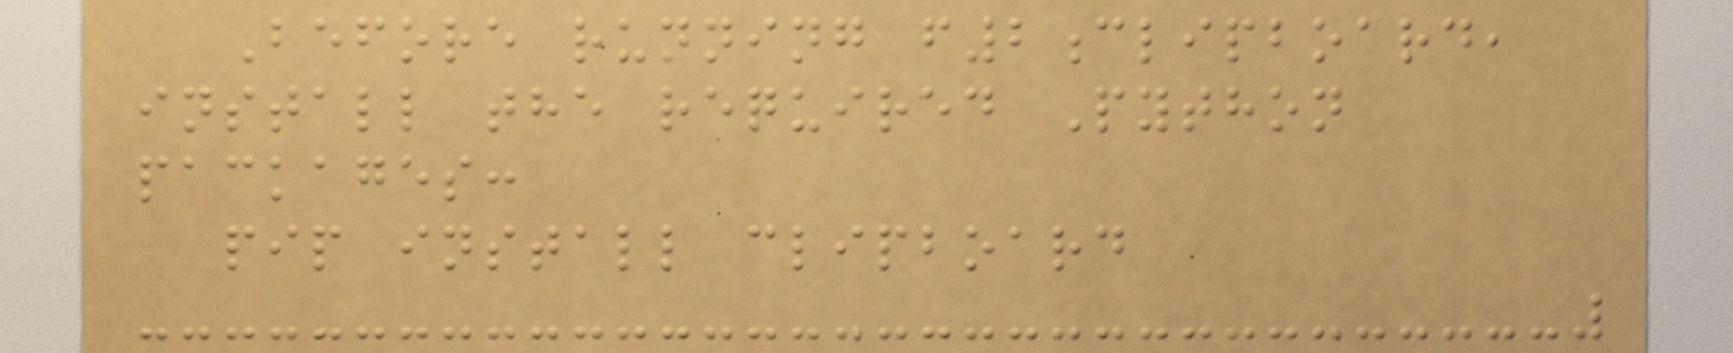Before running f2clipboard,
install the required Python
packages:
pip install clipboard
